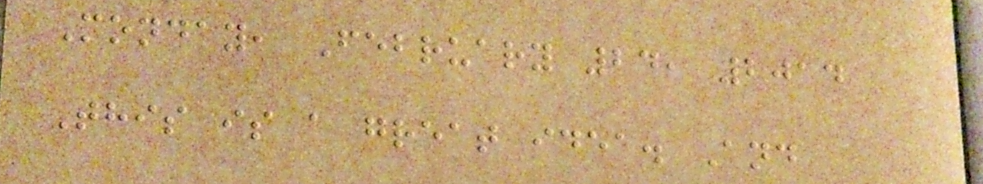Monday, February 24, 2014
This is a great idea. And
